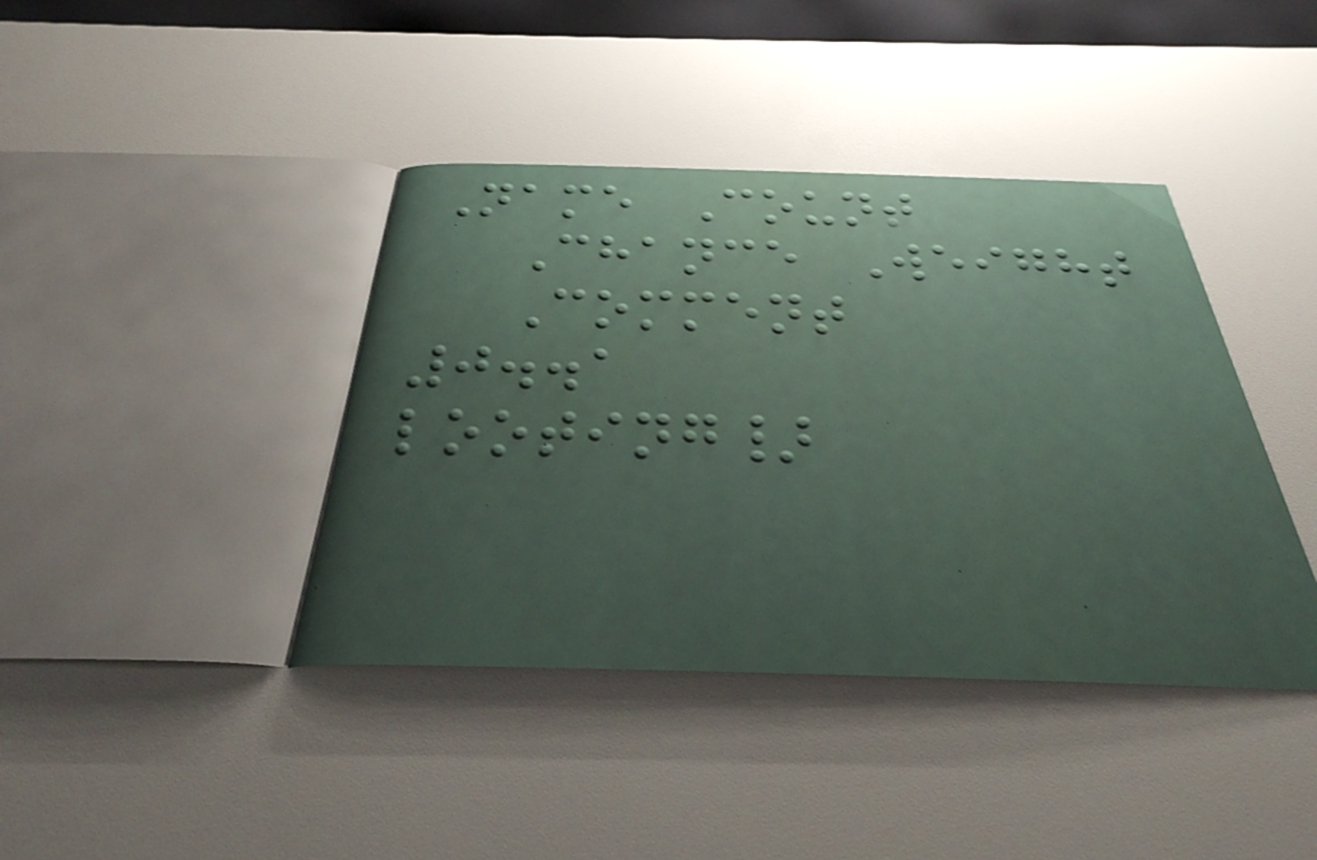Name Count
Chance Weight
Comment
0..1
looting}
